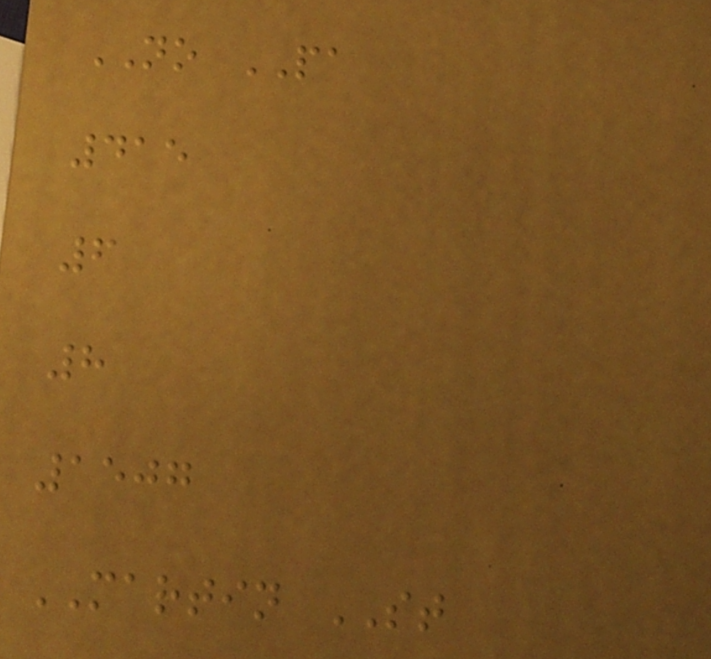NO PA
415
6
8
1507
MARTIN ST
